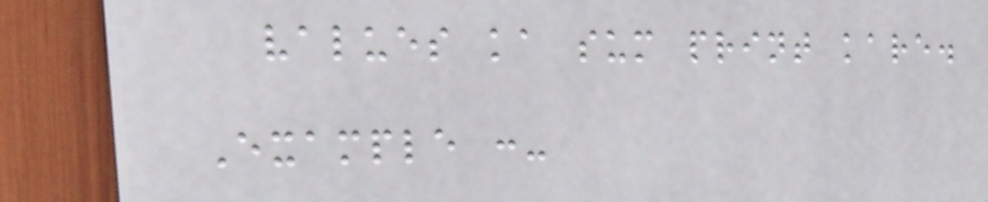values ka sum print kare.
Example :-
